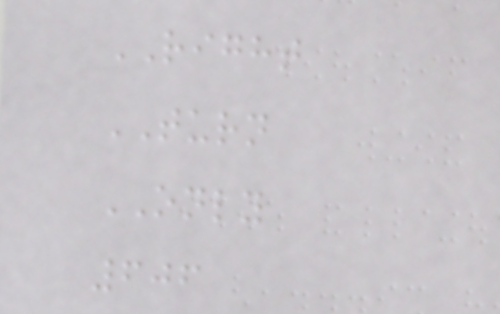RIGHT
TURN
ONLY
606
